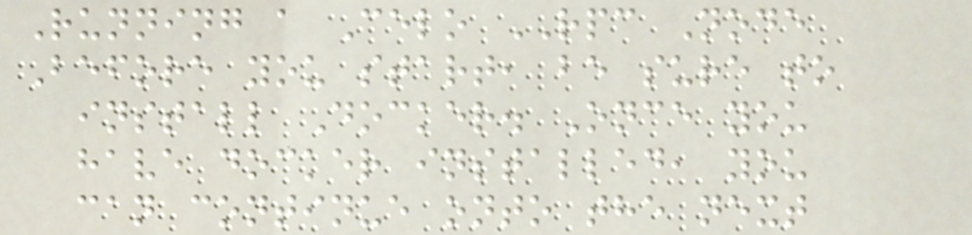Running a Celo RPC Node
Before you start, be sure to
install Docker. Once you
have docker installed, you
can continue onto the next
